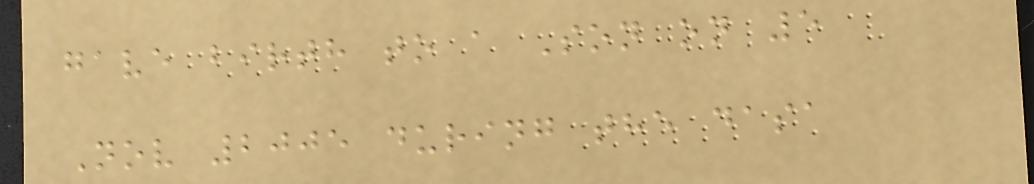gave birth to a Son on 5
Nov 2005 during the dasa
